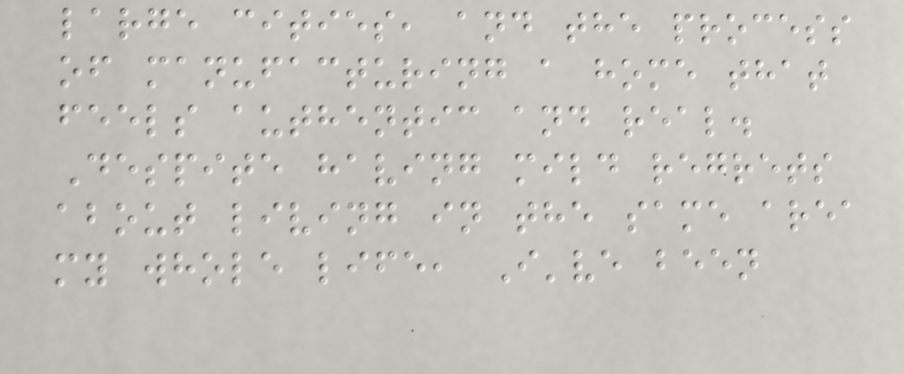large cities, and the process
of manufacturing a home that
feels authentic and real.
Despite having mild regrets
about living in the same area
my whole life, I've been
